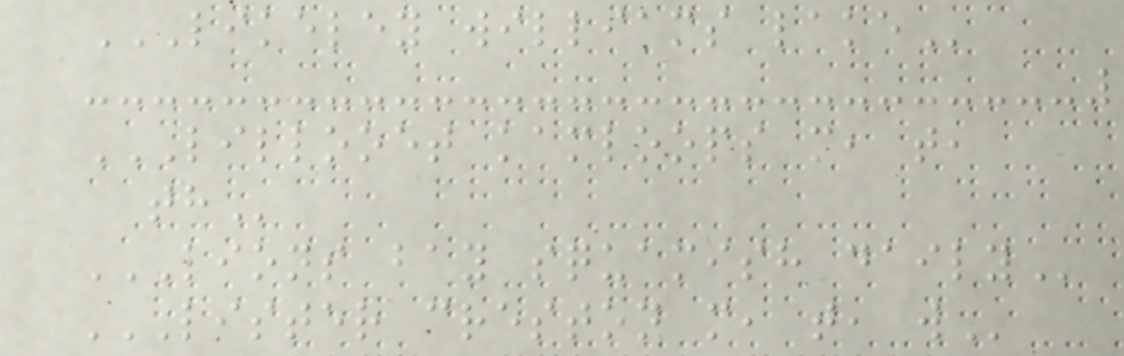LIKELEY WILLIAMS LAKE
LILLOOET KAMLOOPS M, T,
TH
LIONS BAY SQUAMISH DAILY
LISTER CRESTON M, T, W
